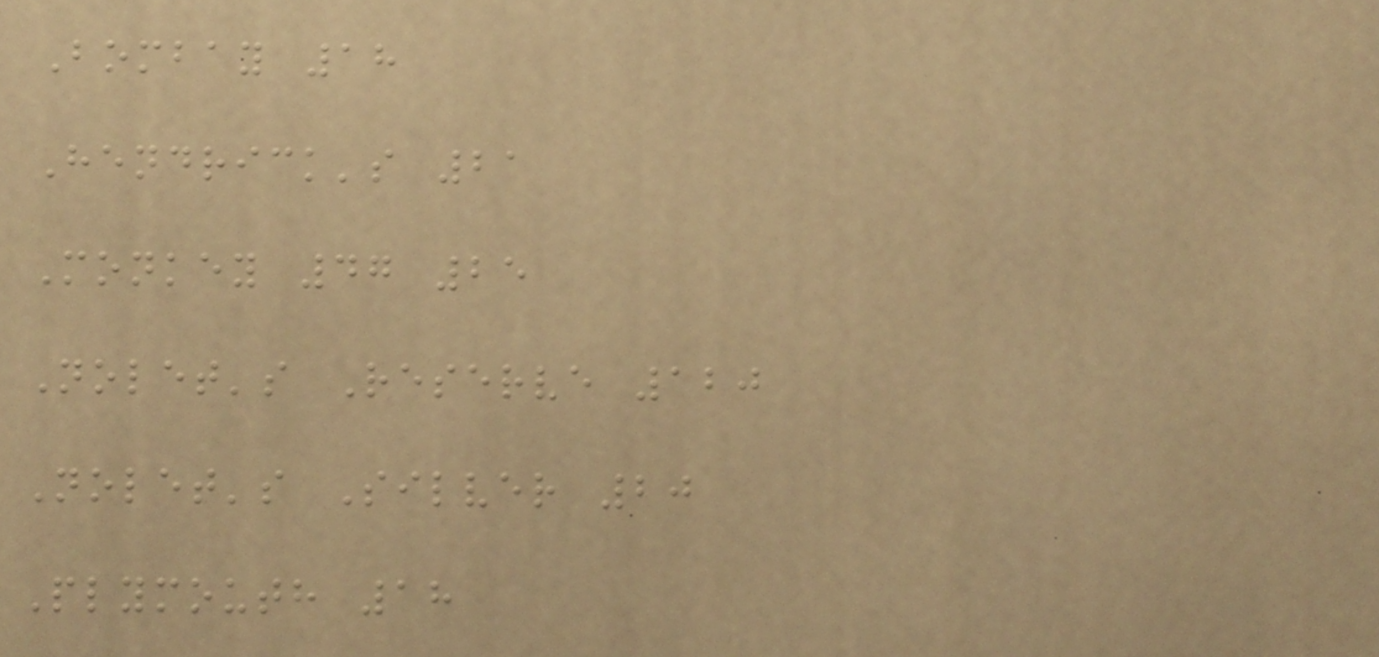Bombay 18
Hendrick's 21
Monkey 47 25
Nolet's Reserve 120
Nolet's Silver 20
Plymouth 18
